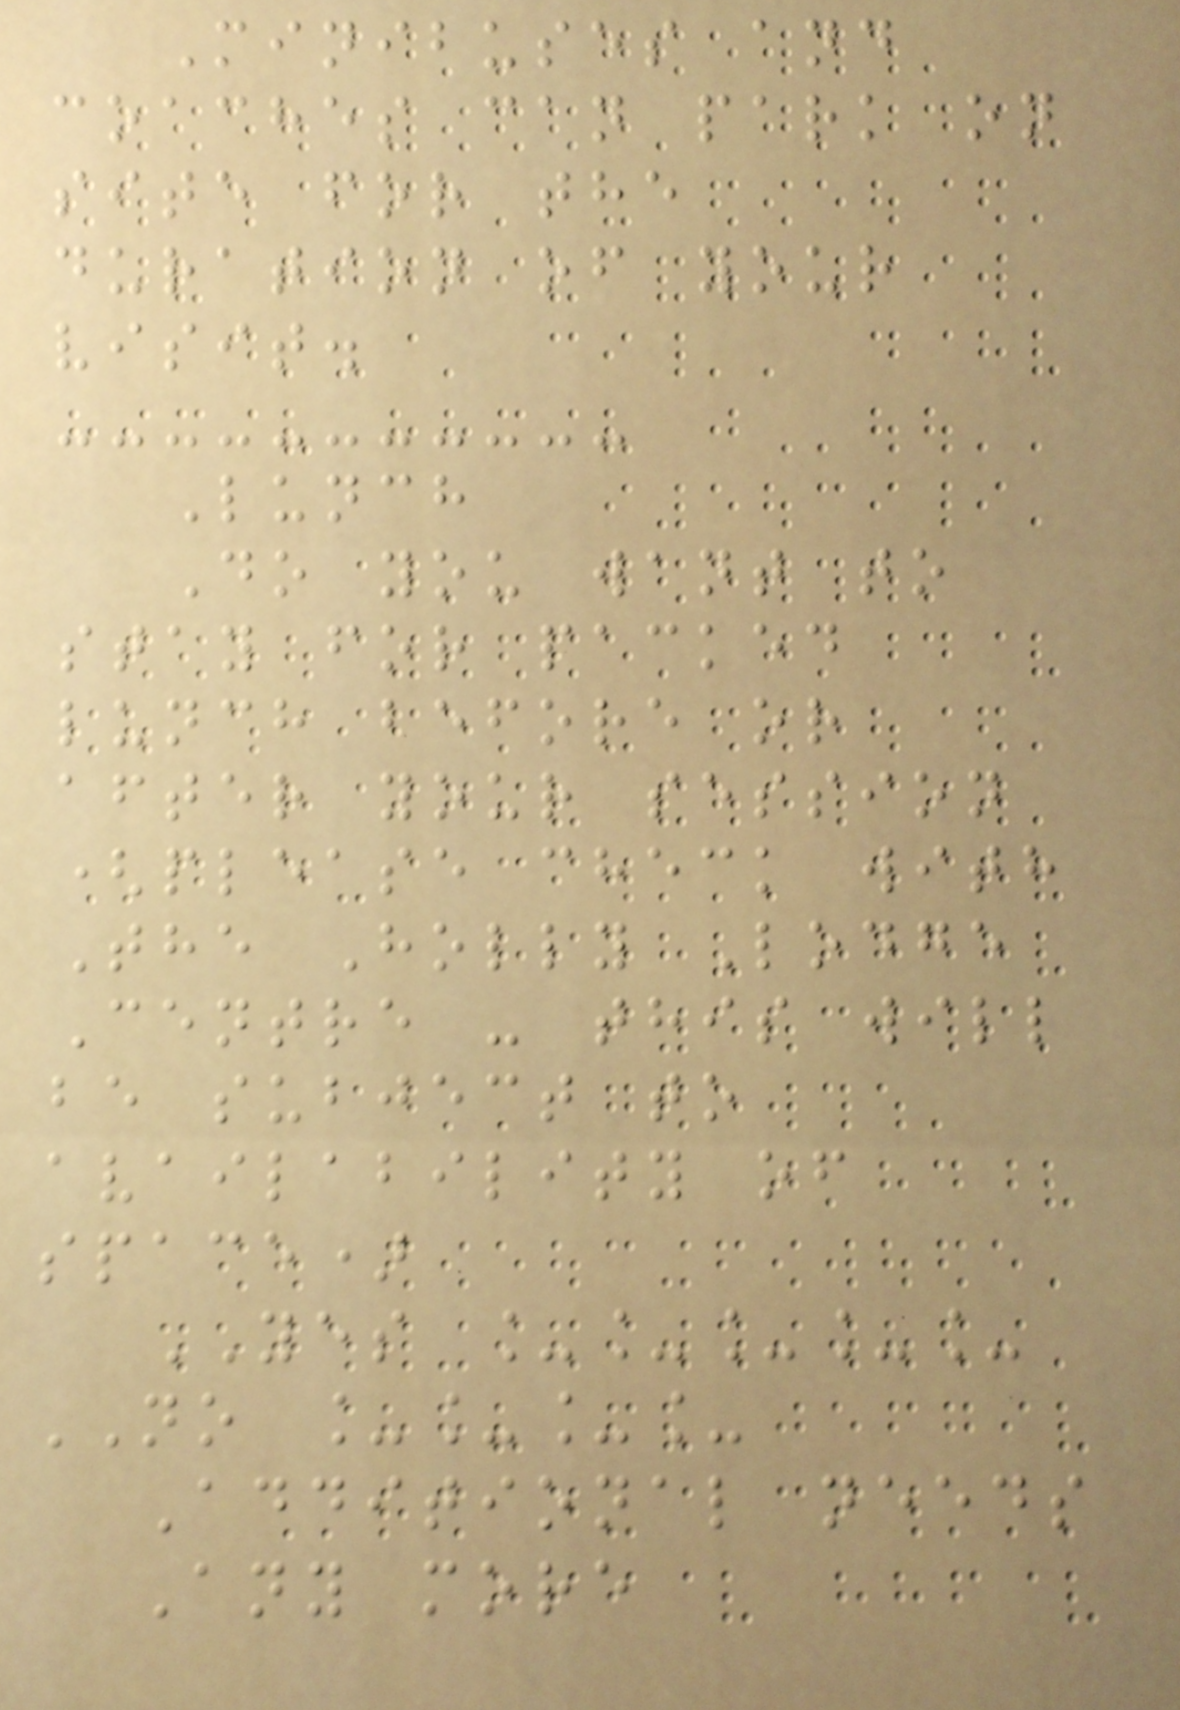Minibuses and
coaches can park on
site for the
duration of your
visit.
Lunch
Do you want to
stay for packed
lunch before or
after your session
(please check with
The Holly Lodge
Centre - this will
be subject to
availability of
space)
YES _____
NO ____
Additional needs
Any more
